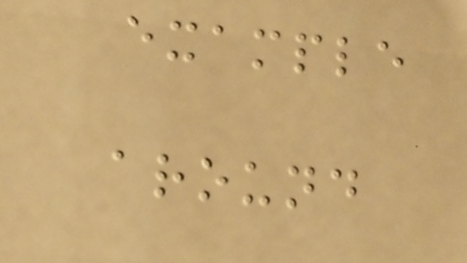example
around
